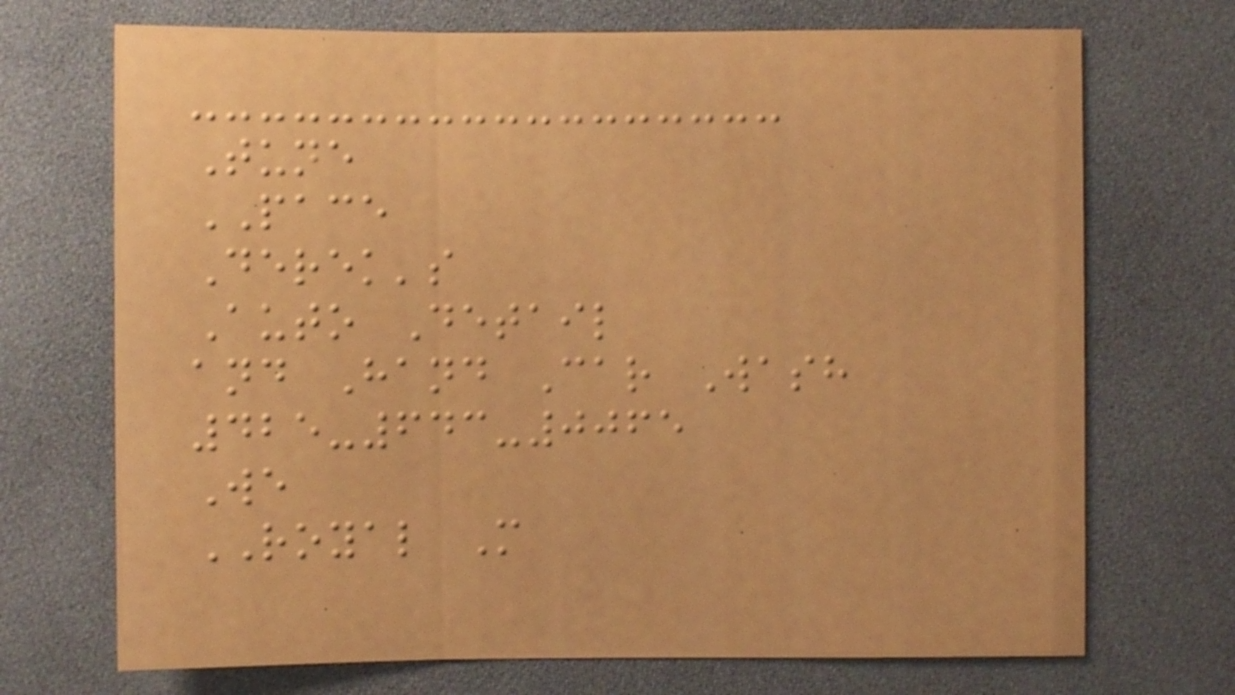Tune
PACE
Derek's
Auto Detail
and Hand Car Wash
425-643-0065
We
ROYAL M
